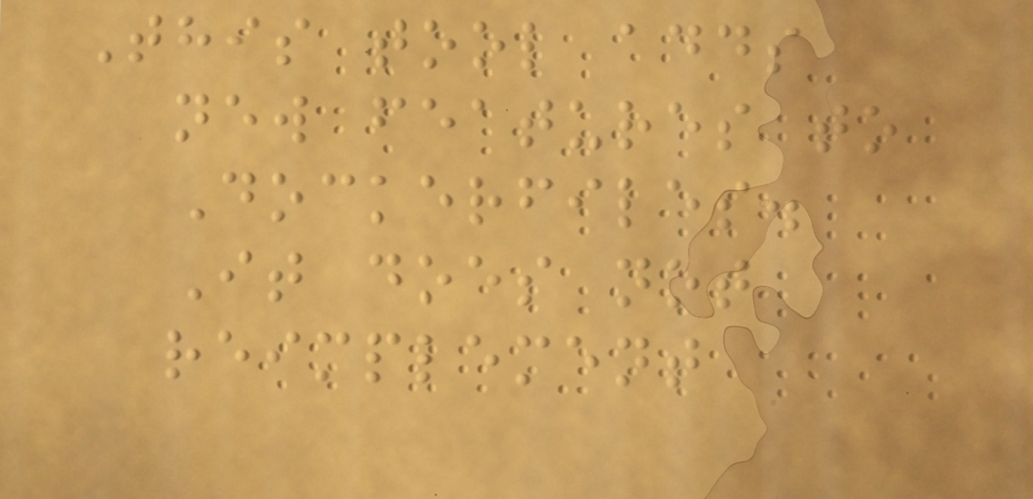This tool adds
new features to
Dockerfiles.
It does not
reimplement
